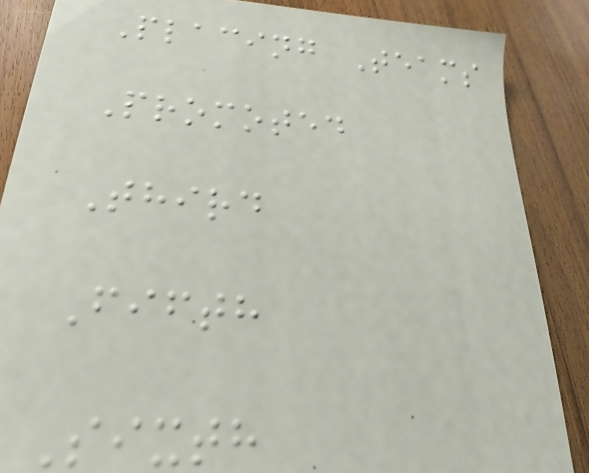Placing Teams
Promoted
Third
Fifth
Sixth
